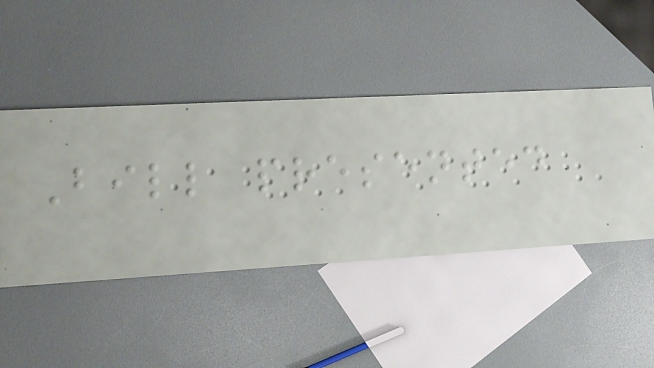Bill presented
